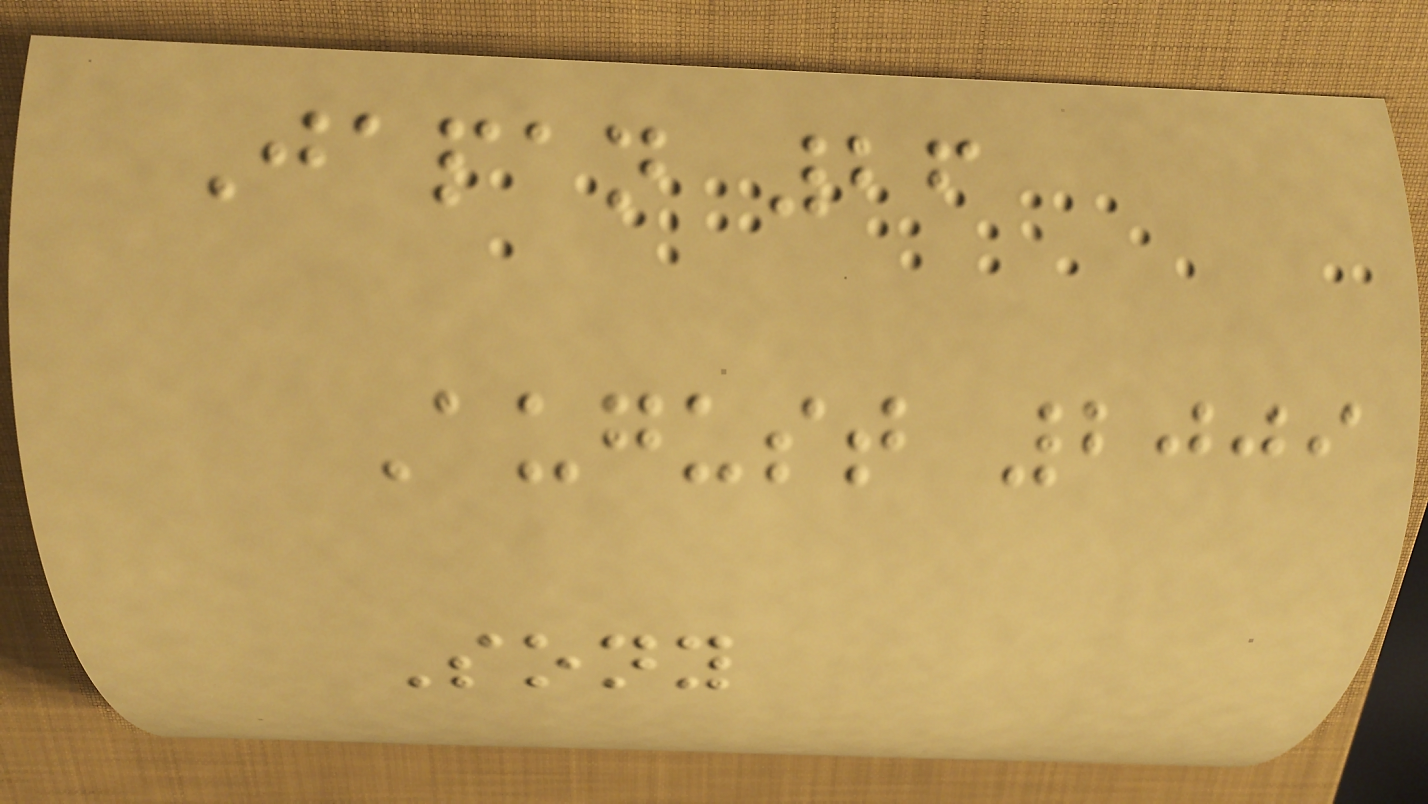Japan 26
August 2009
Sony
